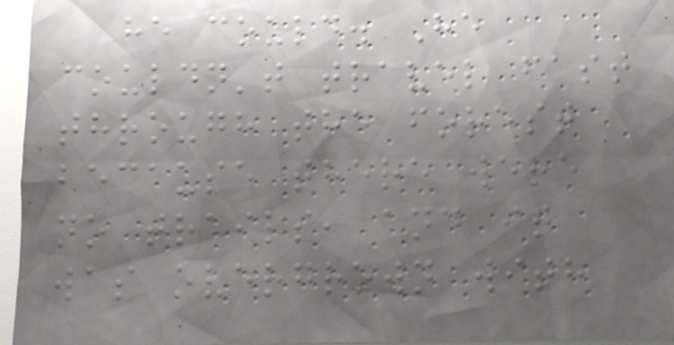he could. He
couldn't travel fast
through the forest
because there were
no trails, and it
was overgrown with
